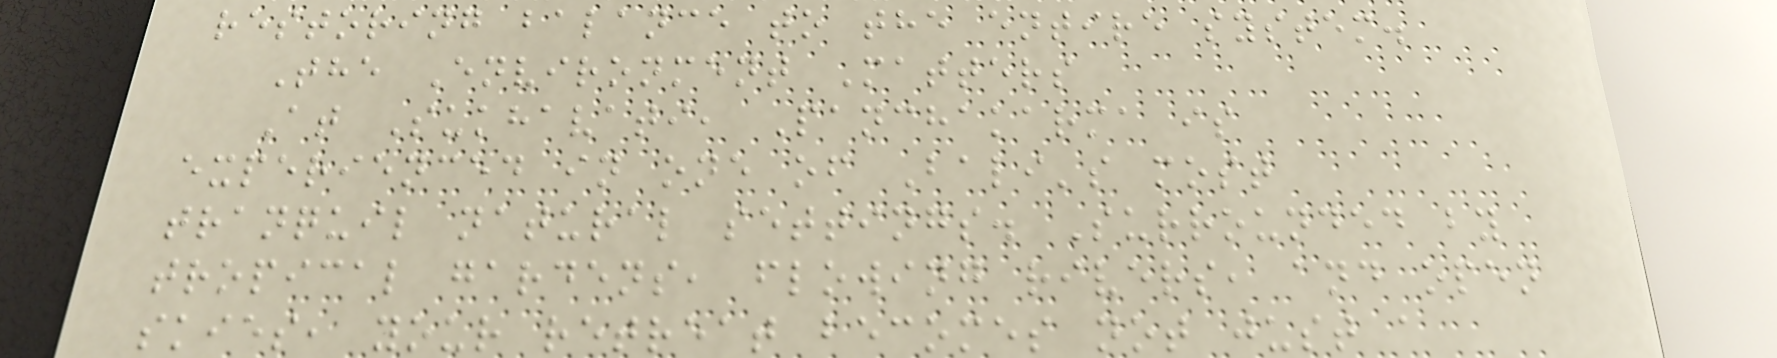restoring balance to the entire system.
The Environment Matters
At Sukhavati, Panchakarma is
experienced in one of Bali's most
tranquil natural settings. Surrounded by
tropical gardens, flowing rivers, and open
skies, your retreat becomes not just a
